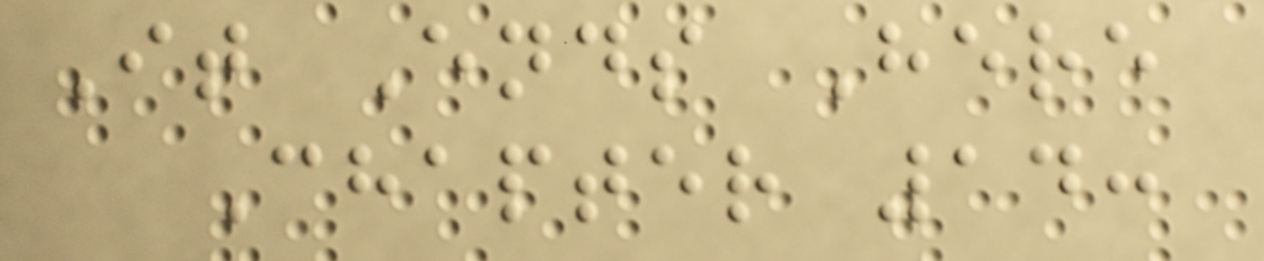It Ends Here
Chapter 14:
